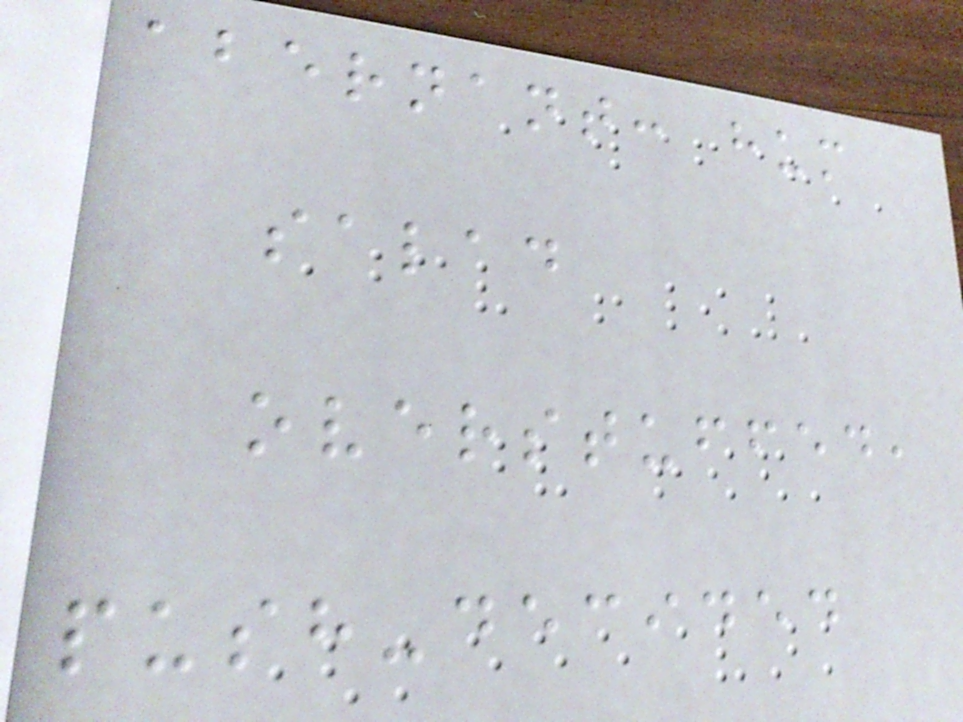abernant: hum
salad
overstuffed,
push-decided
